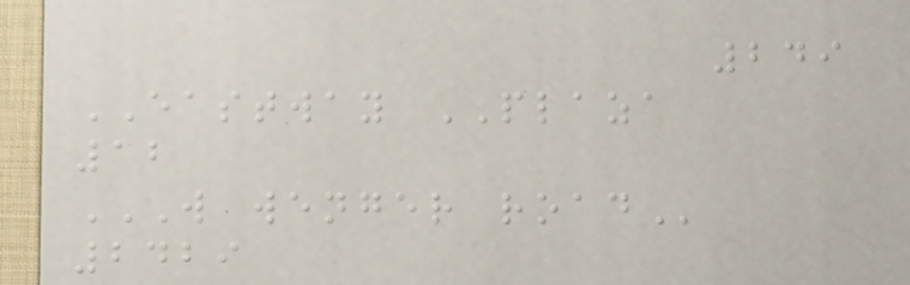249
EASTWAY PLAZA
12
W WENGER ROAD
2429
